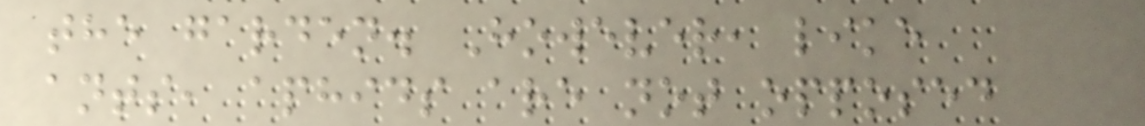the garden. However, like
ants, aphids are not opposed
